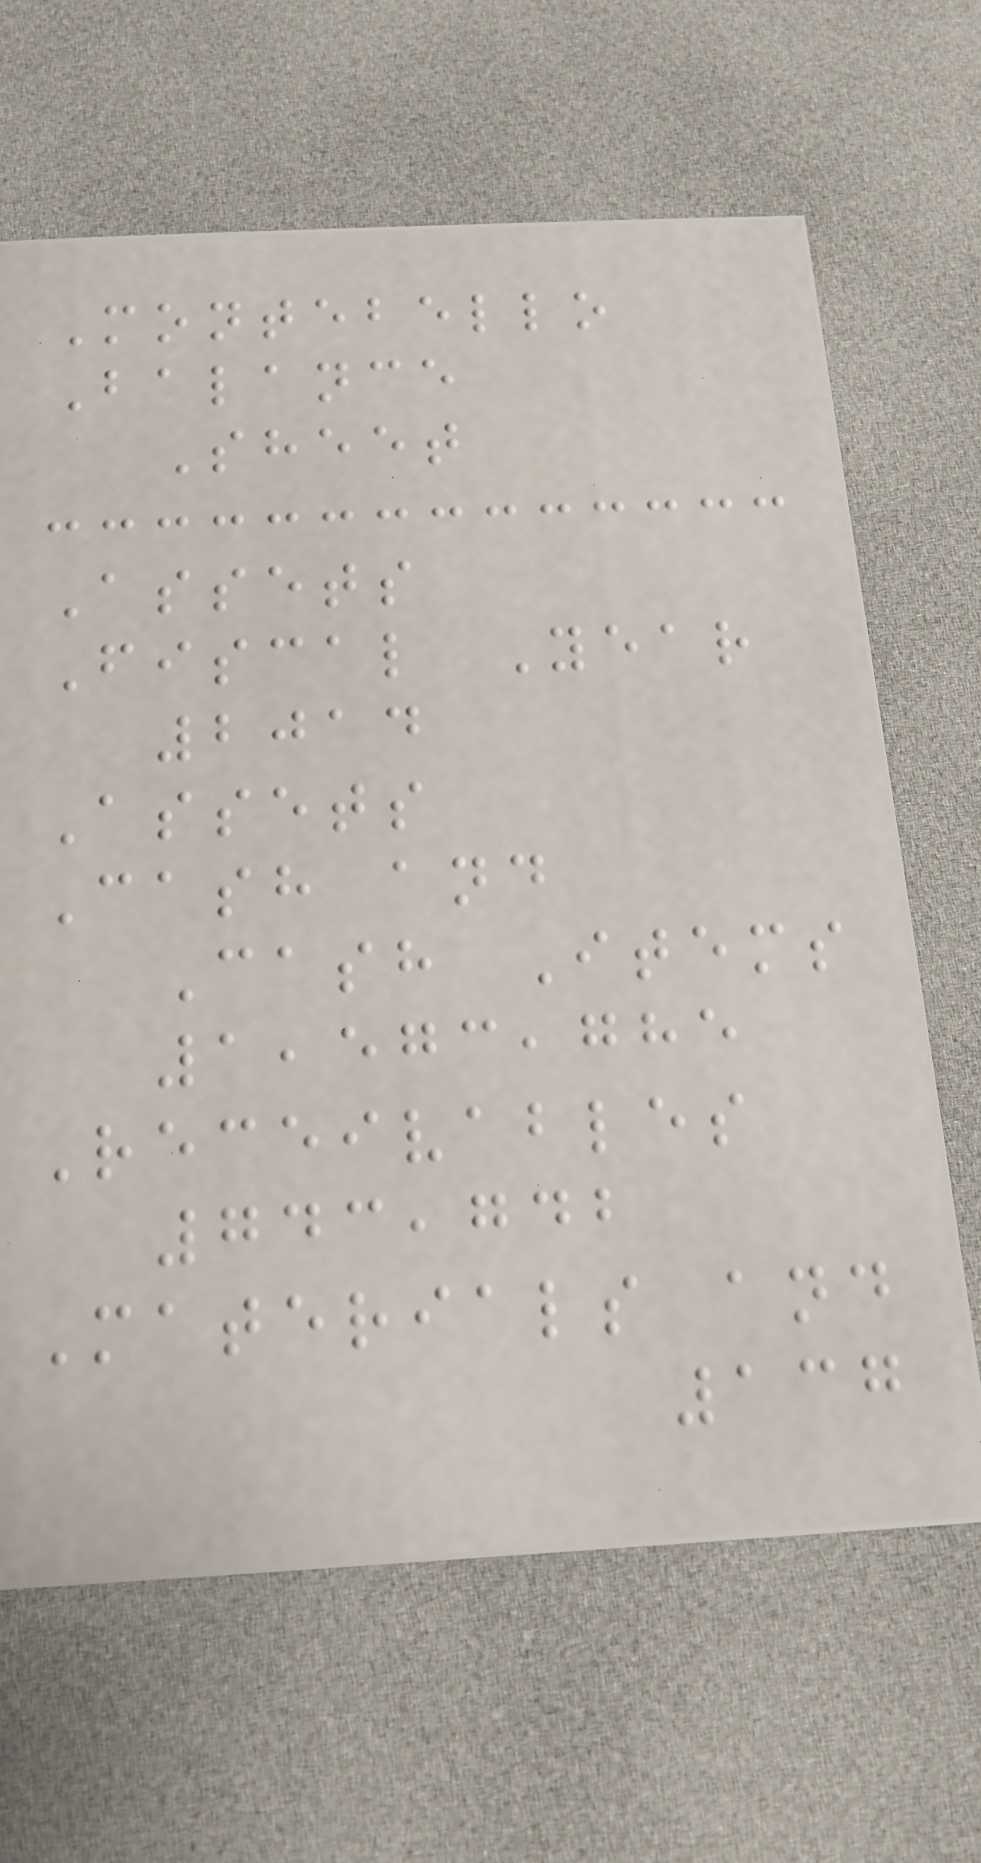Montebello
Balance
Sheet
Assets
Fiscal Year
2014
Assets
Cash and
Cash Items
1,573,785
Receivables
743,742
Materials and
137
